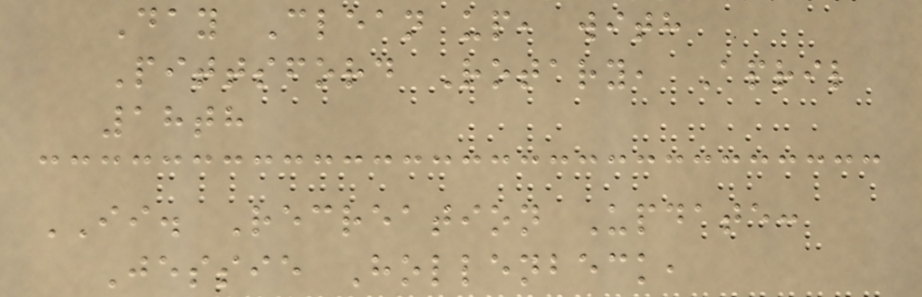Day Clean up, with
Pittsford Rotary, April
18th
II. Recreation Update:
Jessie Hollenbeck,
